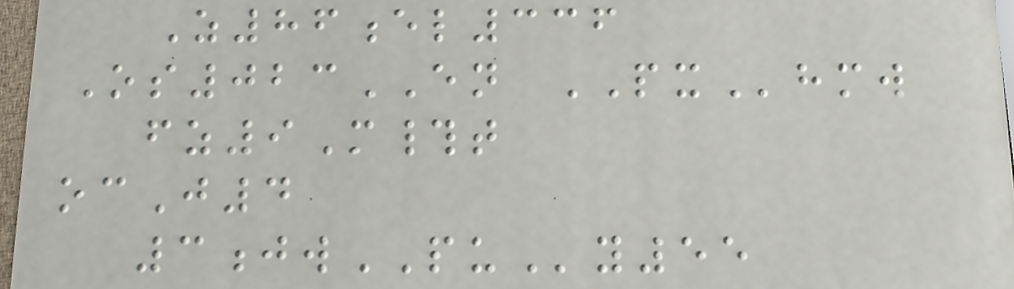Z86el336
Os023EN PXhmw
fz9M#t
ocJ4
3jwPUy55
